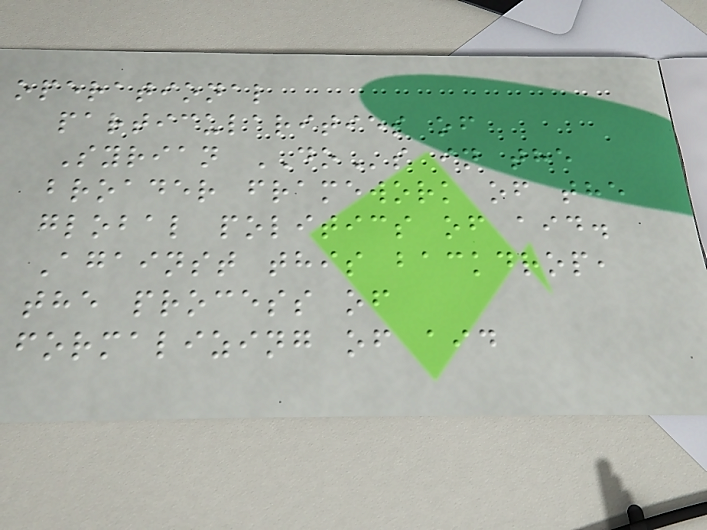operational
particularities of
Syrian DOs in the
broader framework of the
global politics of aid.
Against this backdrop,
the process of
formalizing of aid
